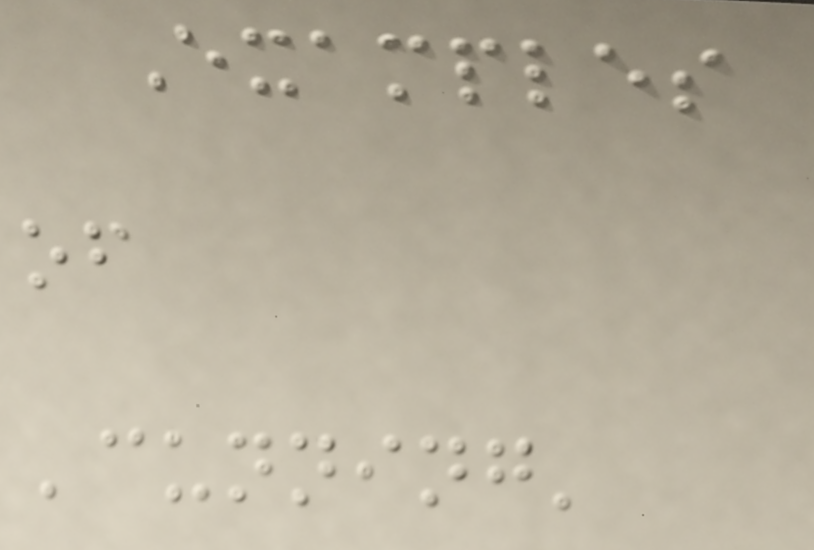Examples
of
'cunning'
